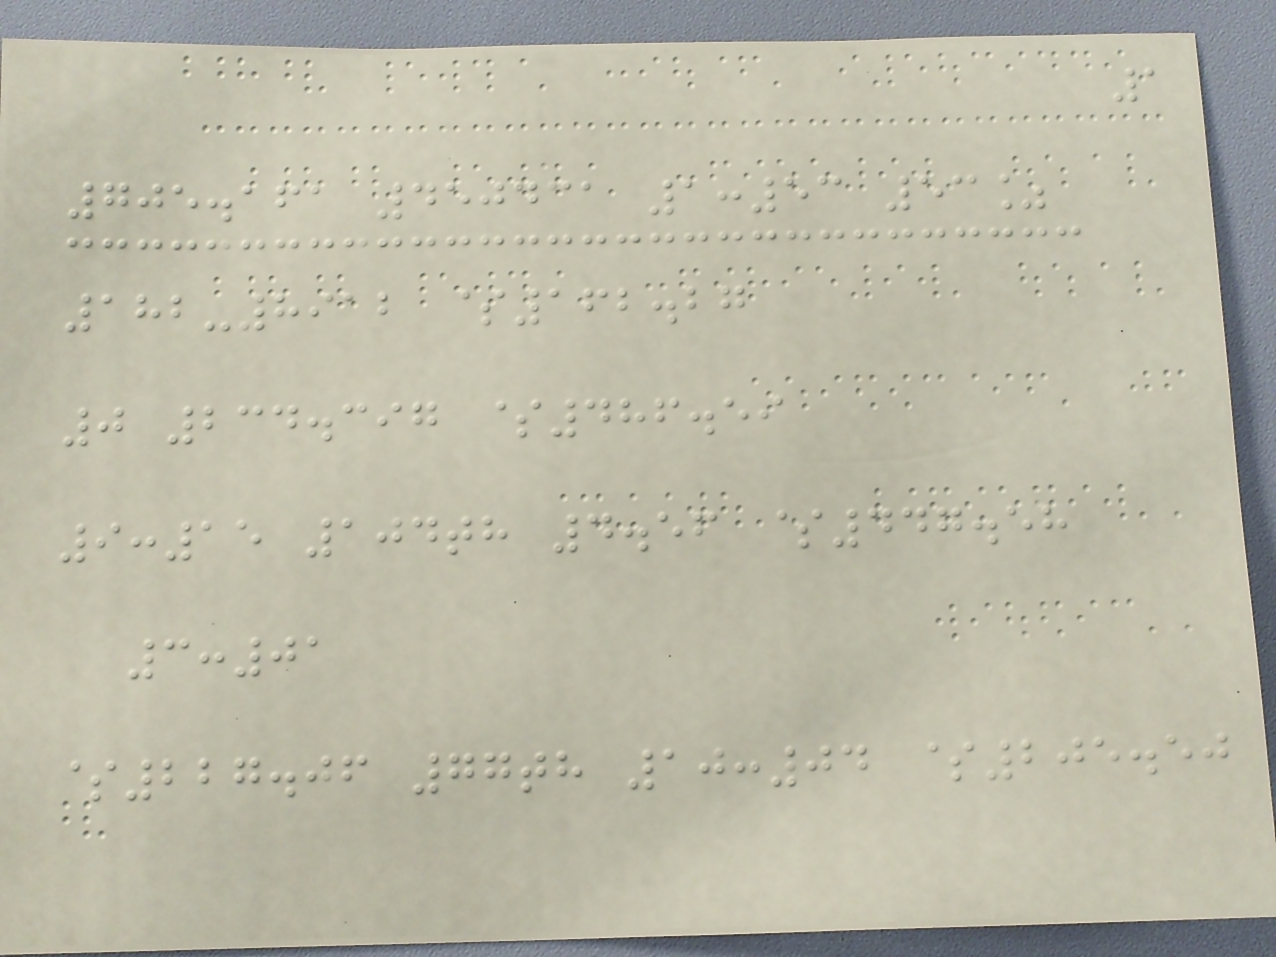1
705.161 450431 1:53 53%
182-8912 $162.27
0 234.397 $486.59
9:15 104th 4.56 $447.58
3:01
$227.06 77th 10:04 $205.50
